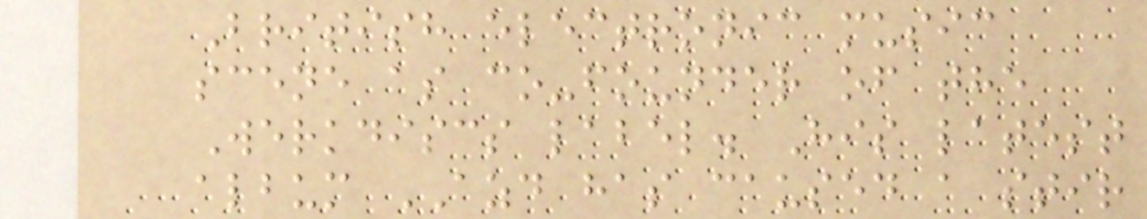British electronic music
scene as co-founder of the
Werkdiscs label. His latest
album AZD has caused a stir
